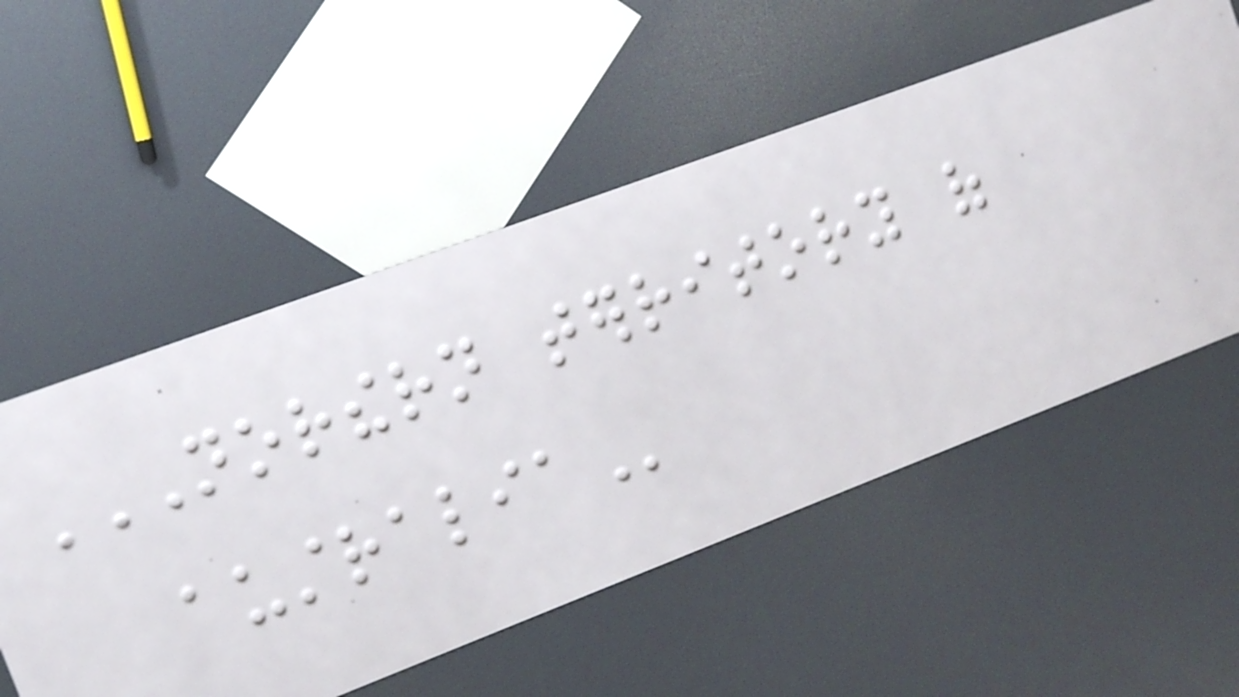NORTHERN TERRITORY OF
AUSTRALIA
